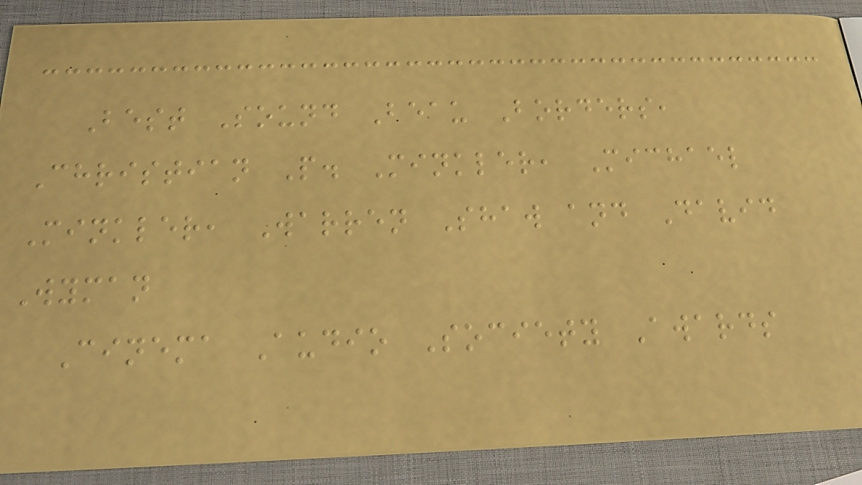Best Sound Beau Borders,
Christian P. Minkler, Michael
Minkler, Warren Shaw and David
Wyman
Cinema Audio Society Awards
